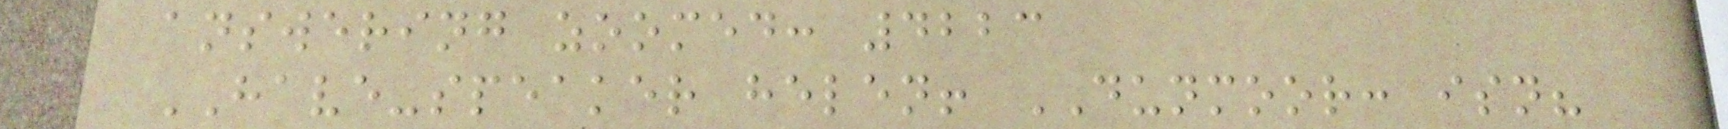answering zoomed: 4223
HAVE-speaker helen! DUNMOOR: isn?
